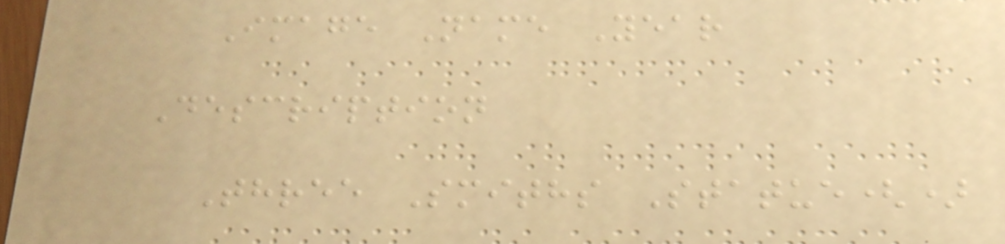Image Name Year
Description
Three Smiths Statue()
